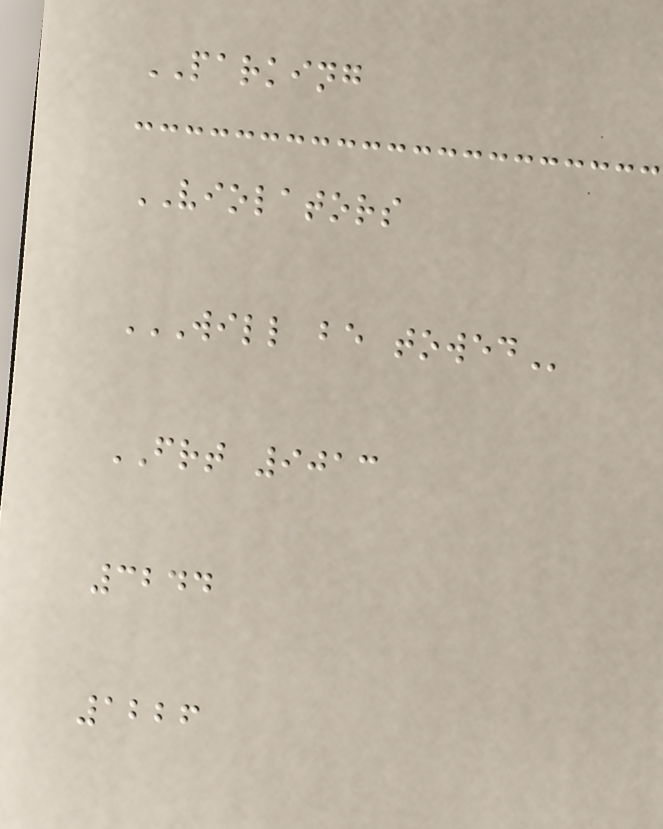PARKING
VIOLATORS
WILL BE TOWED
FRT 9013
3244
1226
